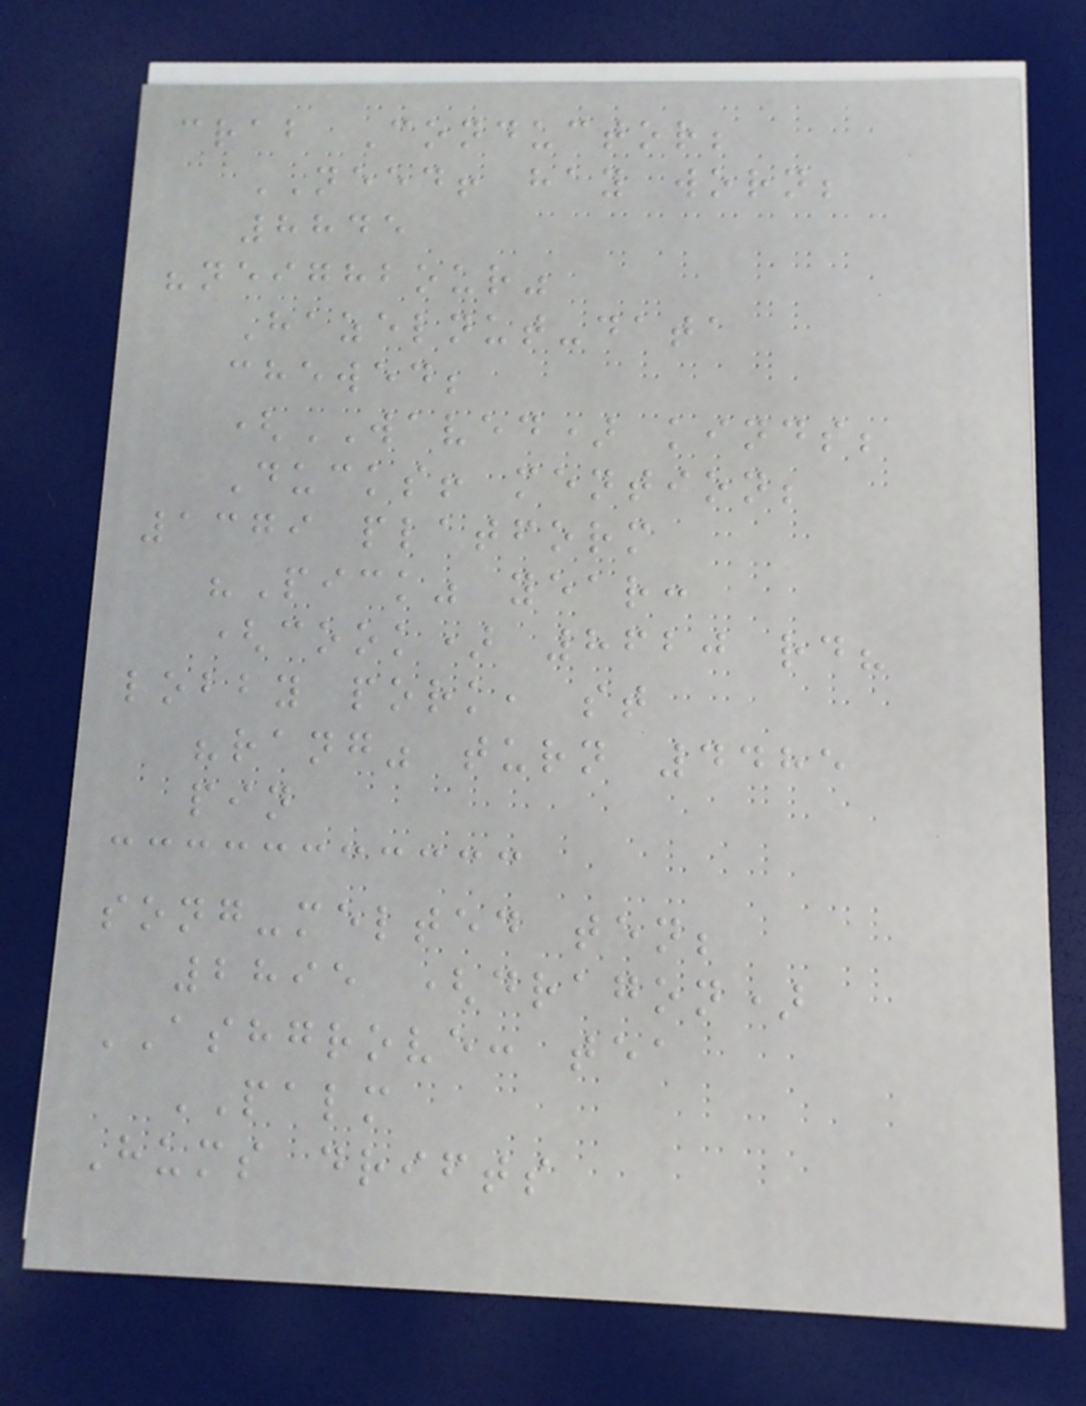crab Conductor;
NEED! hay worn;
8845
"neighbour"
Hazelnut-data
chewed;
(WAVED) kinds;
Ducks! mention;
1379 platform
"Pick" year:
(cook) 8620 rd?
lobby pork, st
"rang" turn 4485
pin
song-melted ten;
2895 (dragon)
ASHGROVE: tea
PALM
Hums drifts
